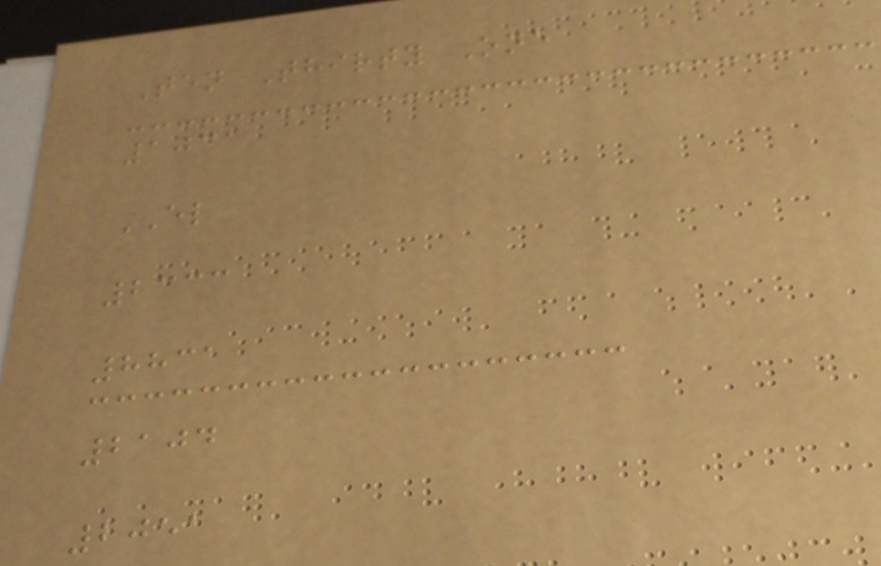Ten Thirty One
1031
EL
2333
8831
2104
2051
